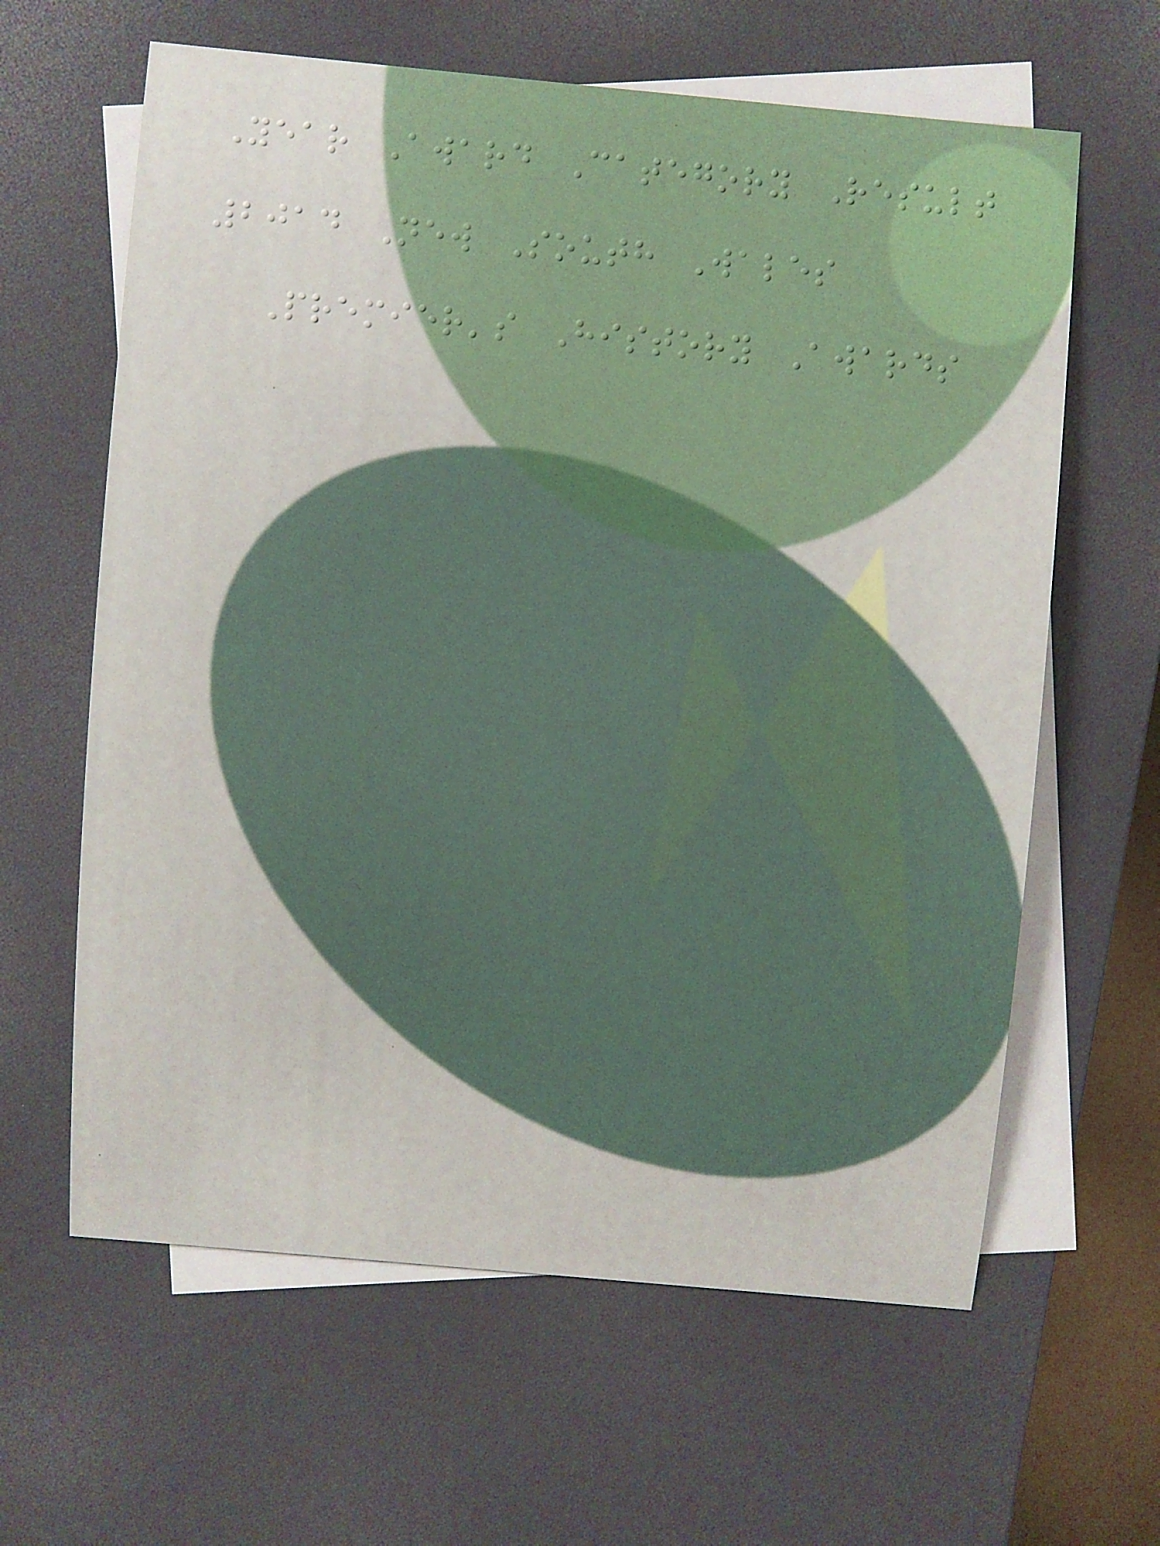Year Award Category Result
2014 New South Wales
Premier's History Awards
